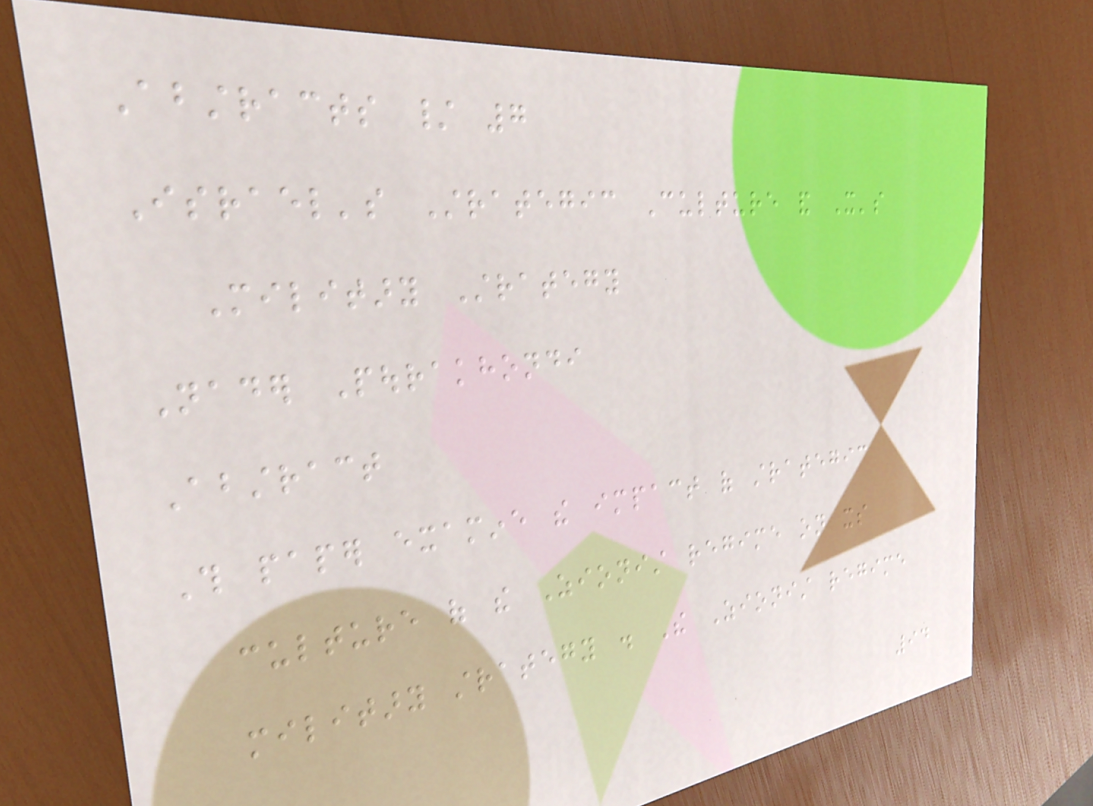Abstracts / 7
Israel's Strategic Culture and It's
Military Strategy
Nader Pourakhondi
Abstract
This paper examine the impact of strategic
culture of the Zionist regime on its
military strategy . The Zionist regime
94
